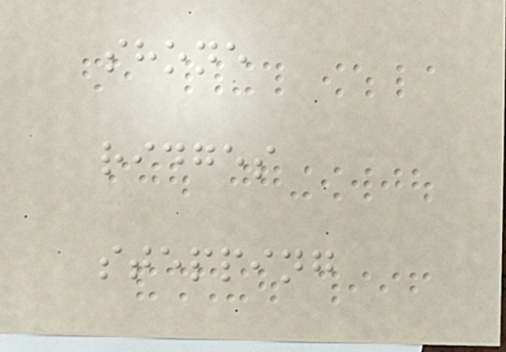shone
ridges
stepping
